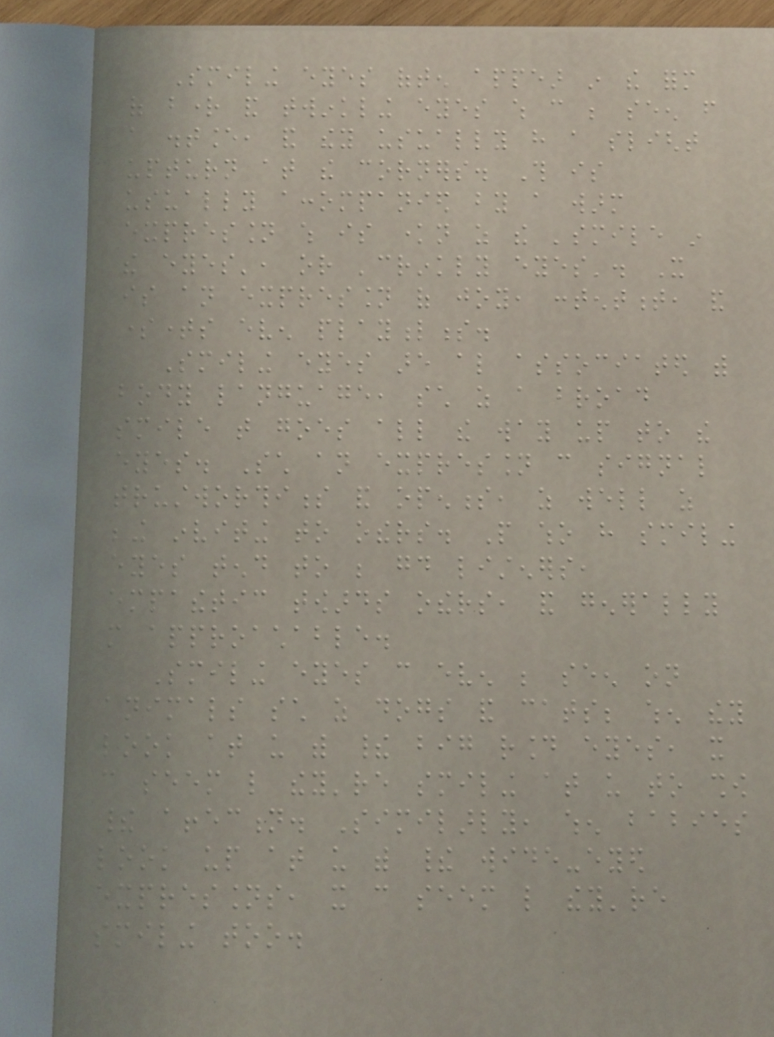Smiling eyes often appear in the form
of bright and twinkling eyes which can be seen from
a distance, and they usually have a slight
upturn at the corners. This is
usually accompanied by a warm
expression which is known as the 'smile in
the eyes', or 'crinkly eyes'. It
is an expression of joy, contentment, and
sometimes even playfulness.
Smiling eyes are also associated with
body language, such as a broad
smile that goes all the way up to the
eyes. Such an expression can signal
trustworthiness and openness, as well as
being inviting to others. People who have smiling
eyes tend to be good listeners,
empathetic towards others, and generally
more approachable.
Smiling eyes can even be seen on
animals such as dogs and cats; when they
look at us with their big round eyes, it
can seem like they're smiling at us to show
their affection. Similarly, when babies
look up at us with their wide-eyed
expressions, it can seem like they're
smiling too.
